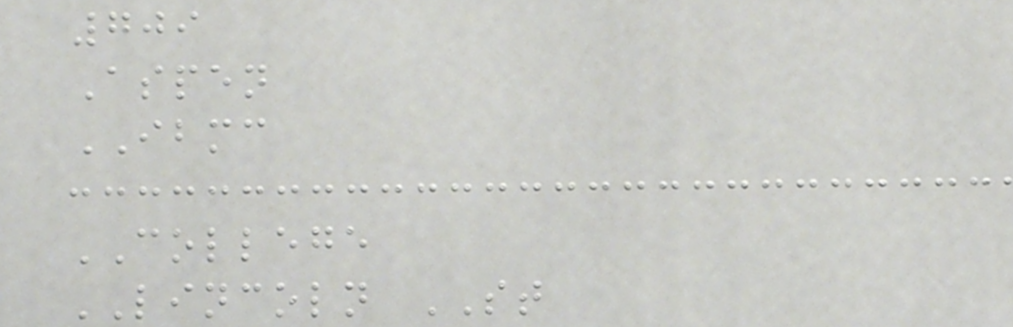709
Aspen
IBMC
COLLEGE
LINCOLN ST
